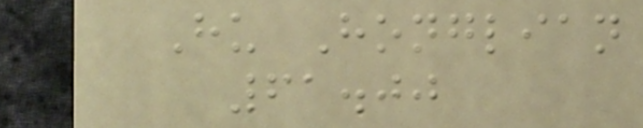Hu Honglian
61.00
